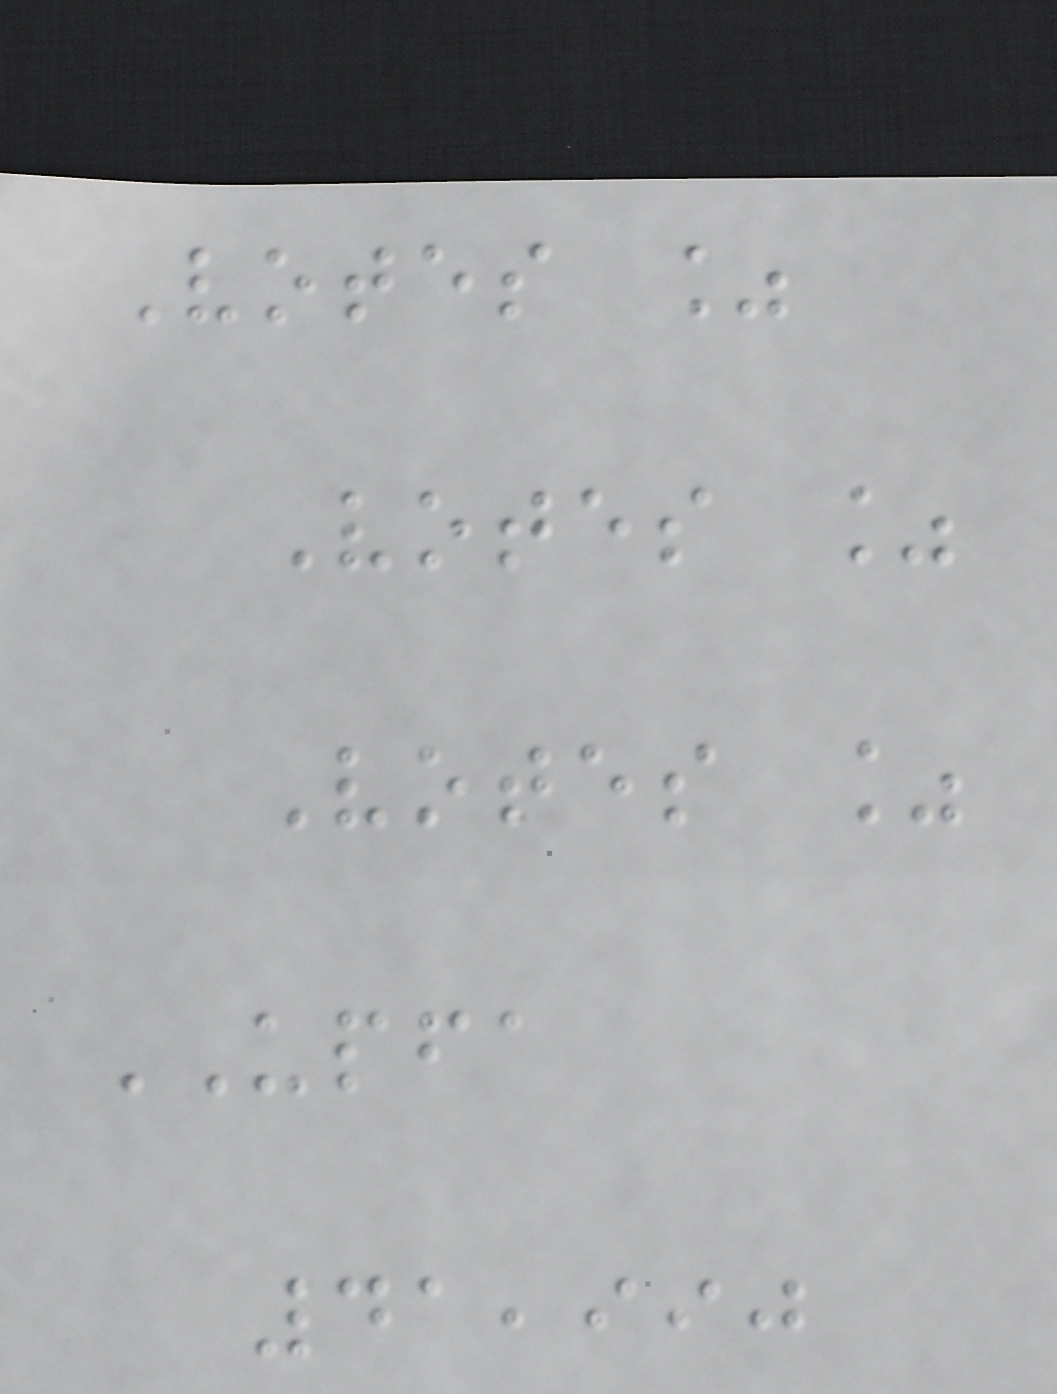Votes %
Votes %
Votes %
UPFA
41,990
